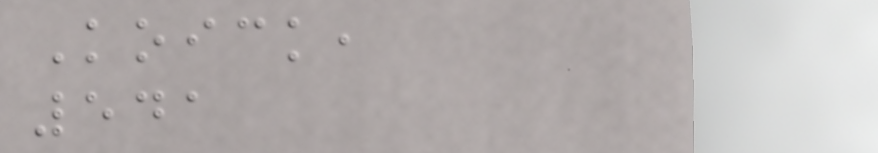Koick,
541
